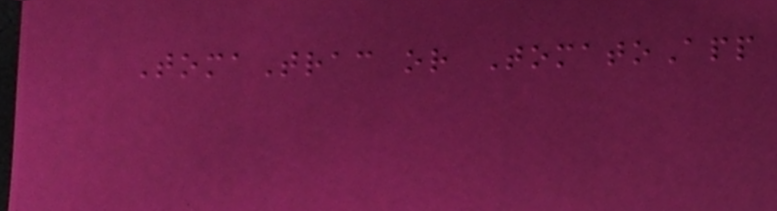TomaTrac or TomatoApp
